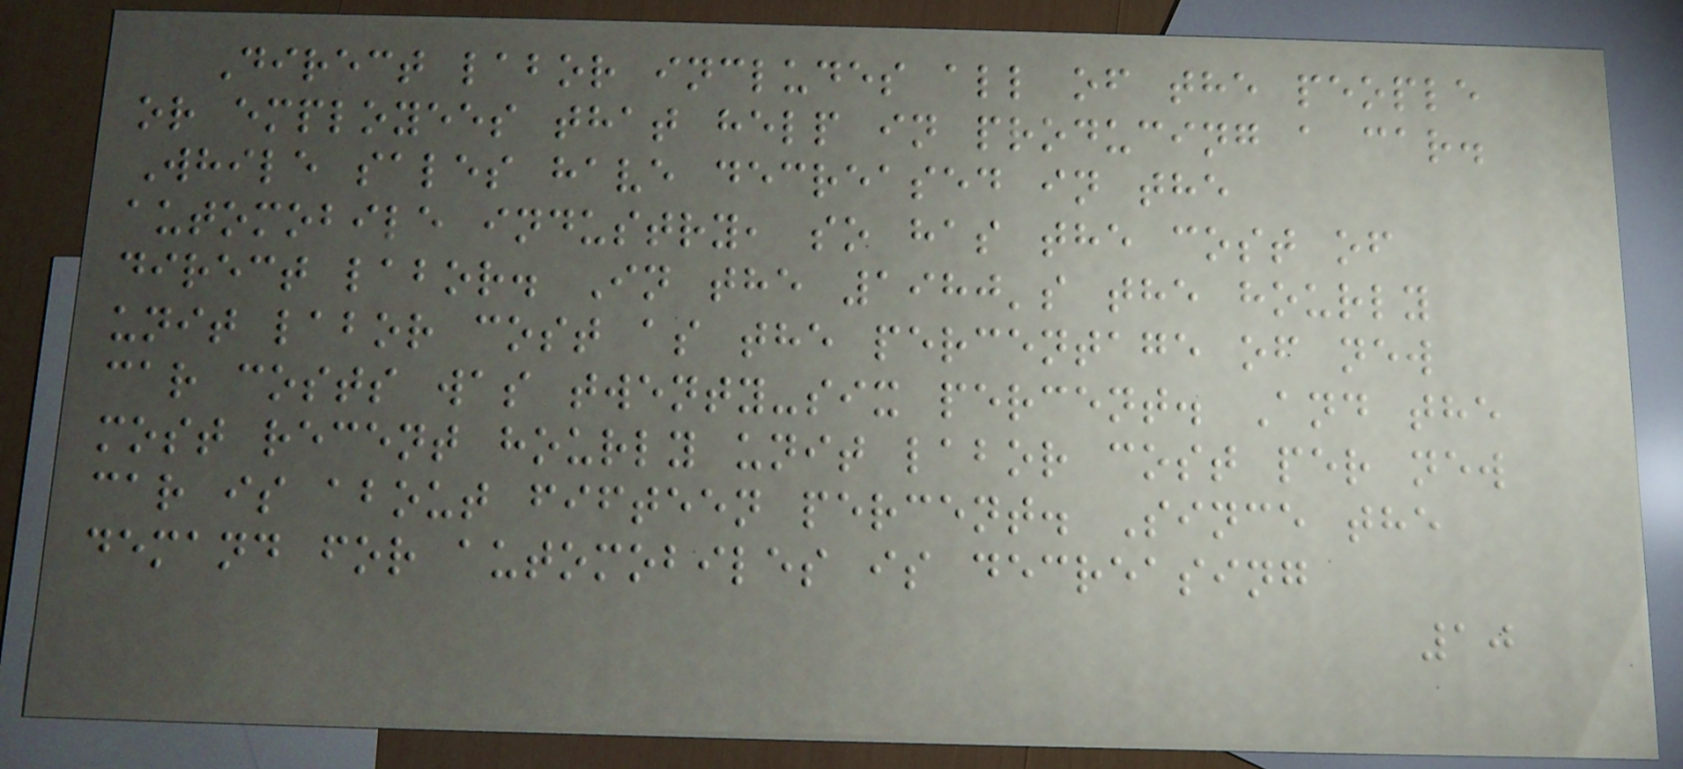Direct labor includes all of the people
or employees that help in producing a car.
While sales have decreased in the
automobile industry, so has the cost of
direct labor. In the 1980's the hourly
unit labor cost as the percentage of new
car costs was twenty-six percent. And the
most recent hourly unit labor cost per new
car is about fifteen percent. Since the
demand for automobiles is decreasing
10
